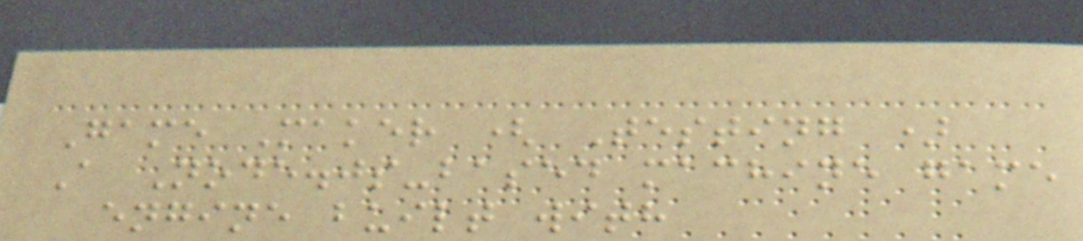Game Maker ( Testing )
A Node.js-based machine game
engine built with
